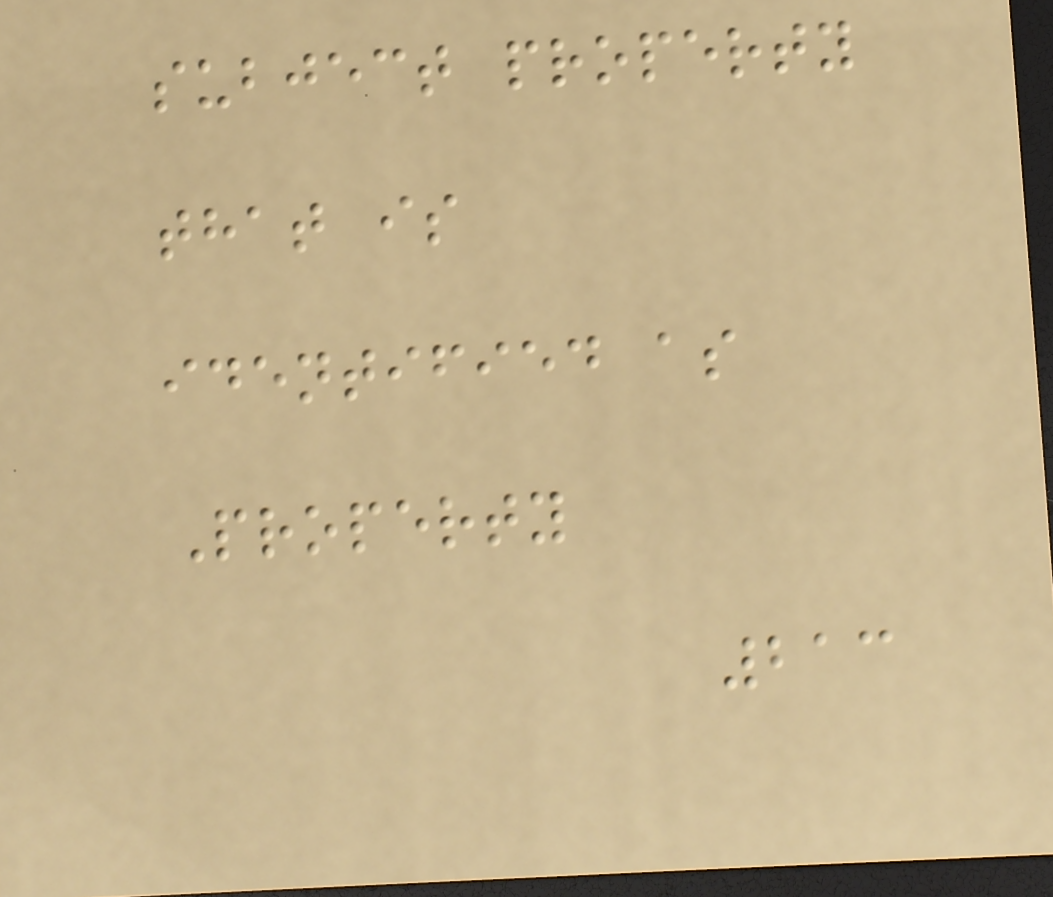subject property
that is
identified as
Property
213
